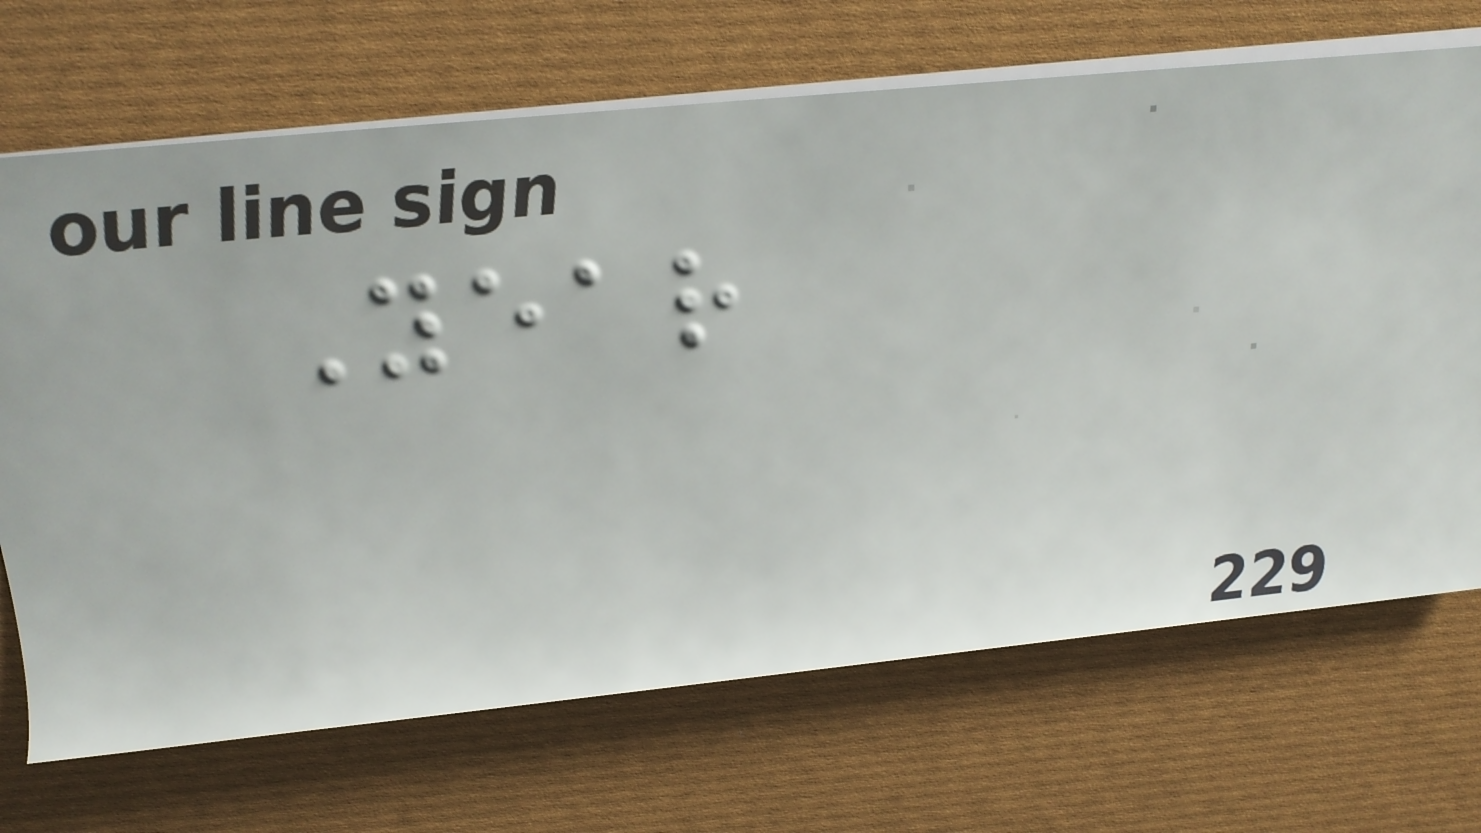Year
